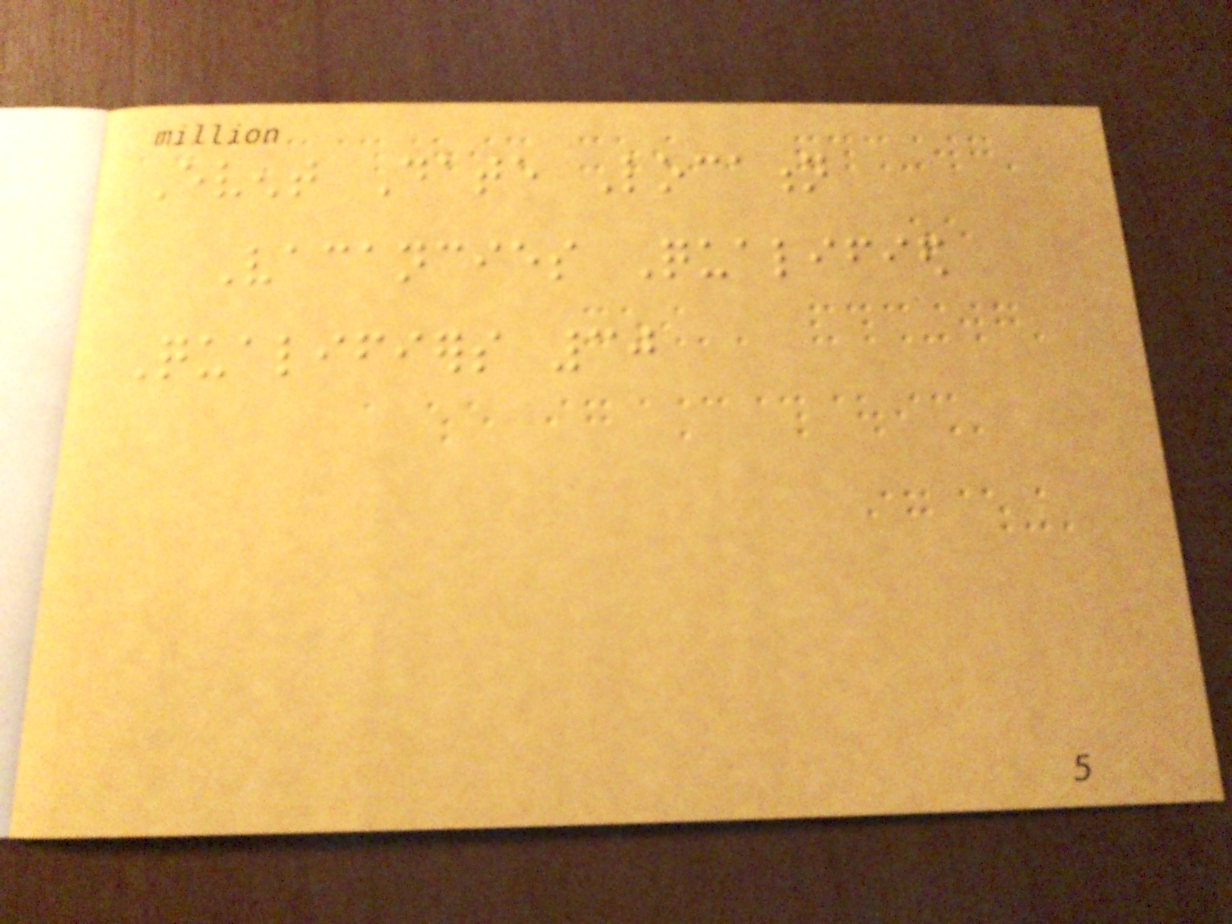Event Date Location
Vacancies Qualified
Qualifiers 30
